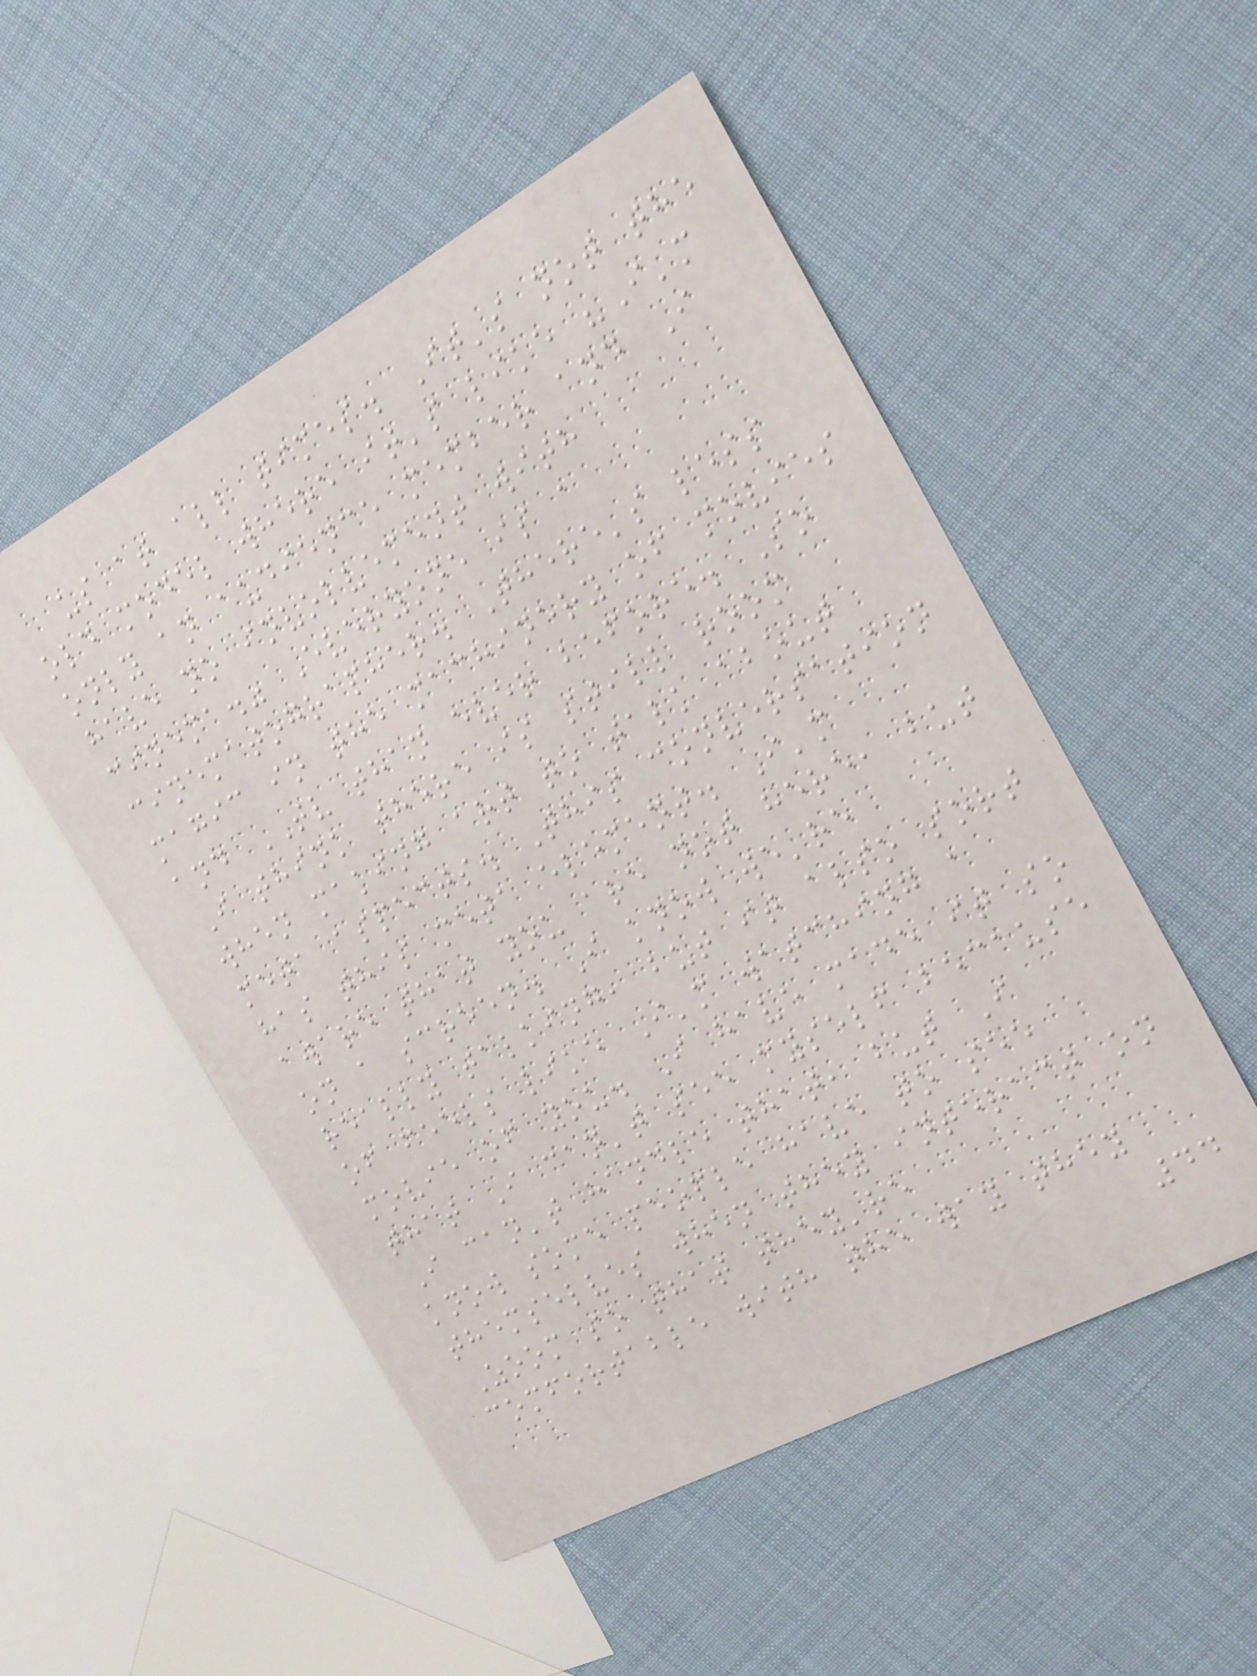us at all times. It's not the
old model where it's like "I'm
only an audience member and I
have no involvement with
cinema." Everyone is a
cinematographer. There's less
magic in the machinery of movies
and TV than ever before. So
I think there is still room
when making art to talk about
meta aspects. This conversation
has this meta element. I'm
aware that you are not here, but
on a screen. I know we're
really talking, but it also sort
of feels like I'm watching a
movie of you. I have made it so
that I can't see myself because
I can't handle that, but I
know some people have to see
themselves when they interact on
Zoom so that they're
comfortable with the way they
44
